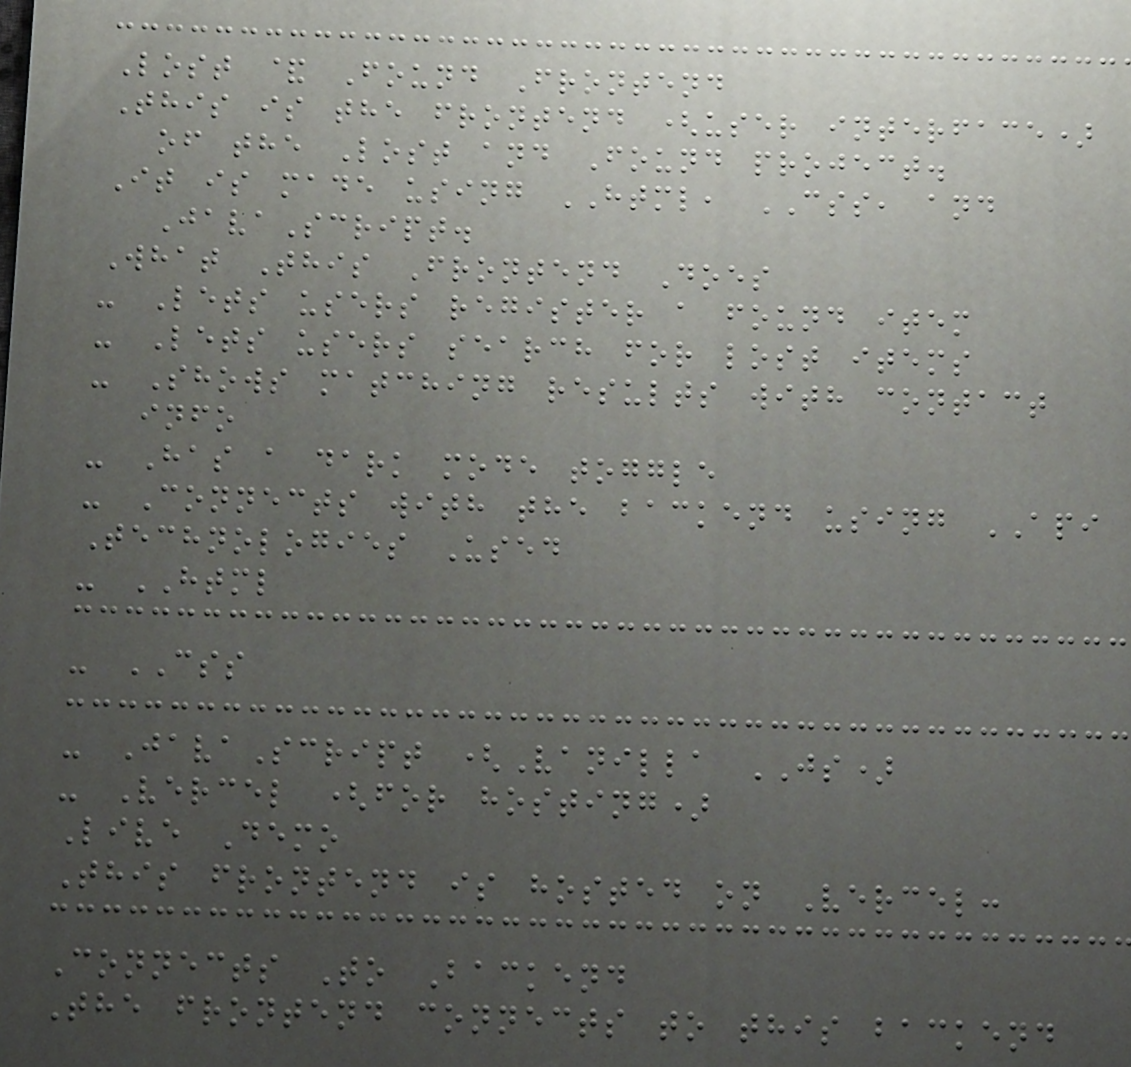Lost & Found Frontend
This is the frontend (user interface)
of the Lost and Found project.
It is made using HTML, CSS, and
JavaScript.
What This Frontend Does
- Lets users register a found item
- Lets users search for lost items
- Shows matching results with contact
info
- Has a dark mode toggle
- Connects with the backend using API
Technologies Used
- HTML
- CSS
- JavaScript (Vanilla JS)
- Vercel (for hosting)
Live Demo
This frontend is hosted on Vercel:
Connects To Backend
The frontend connects to this backend
